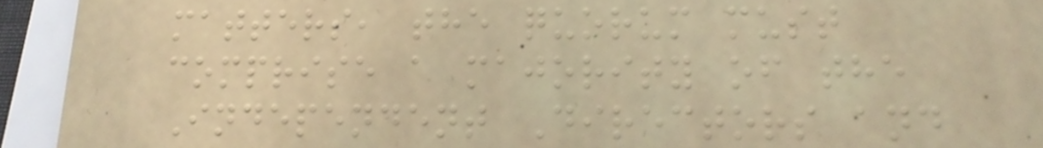matters, the quorum must
comprise a majority of the
Independent Directors and
